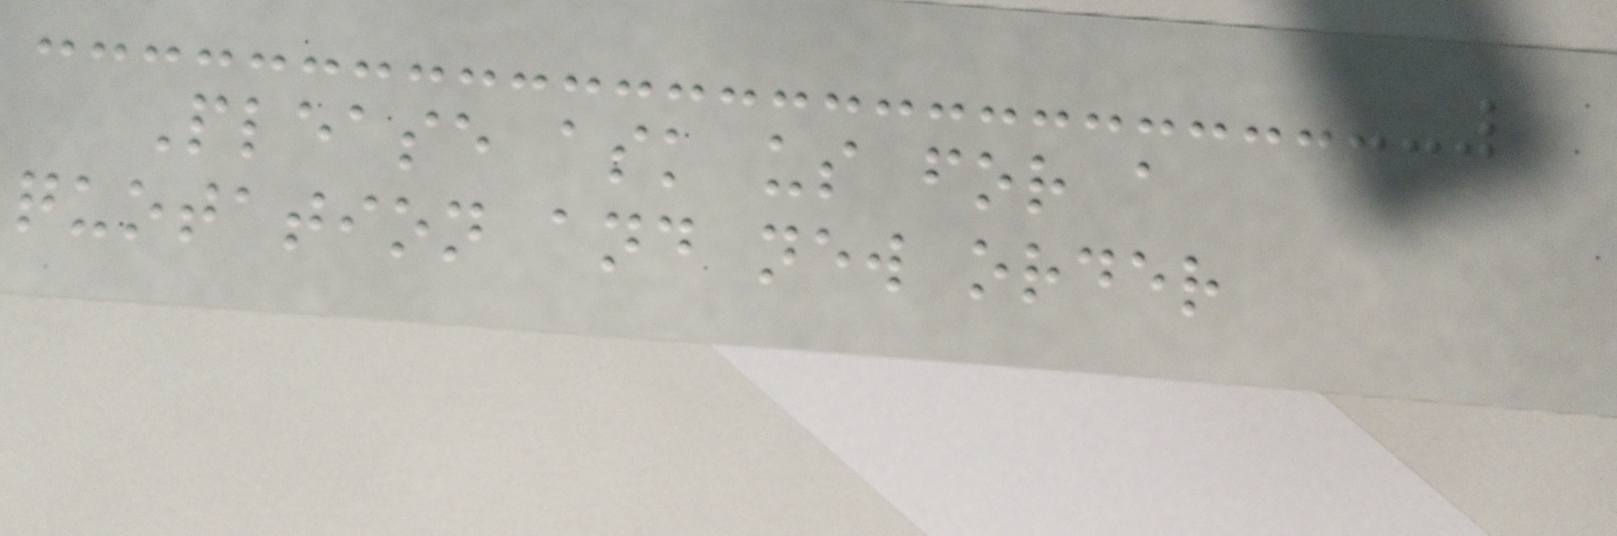Please ask us for a
quotation and new order
